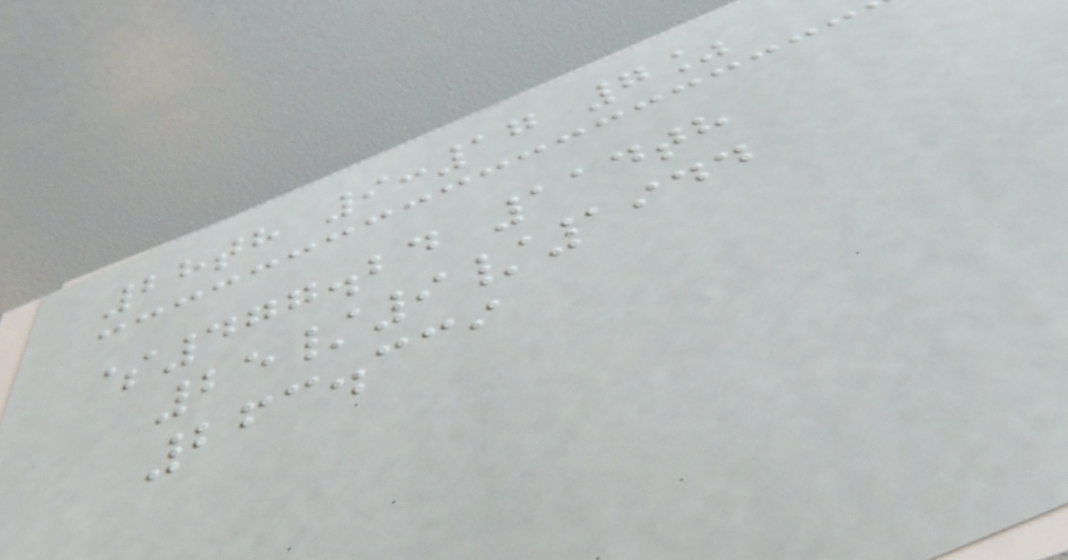28th 9:17 7%
$477.24 114th
25/9/1944
263.339
